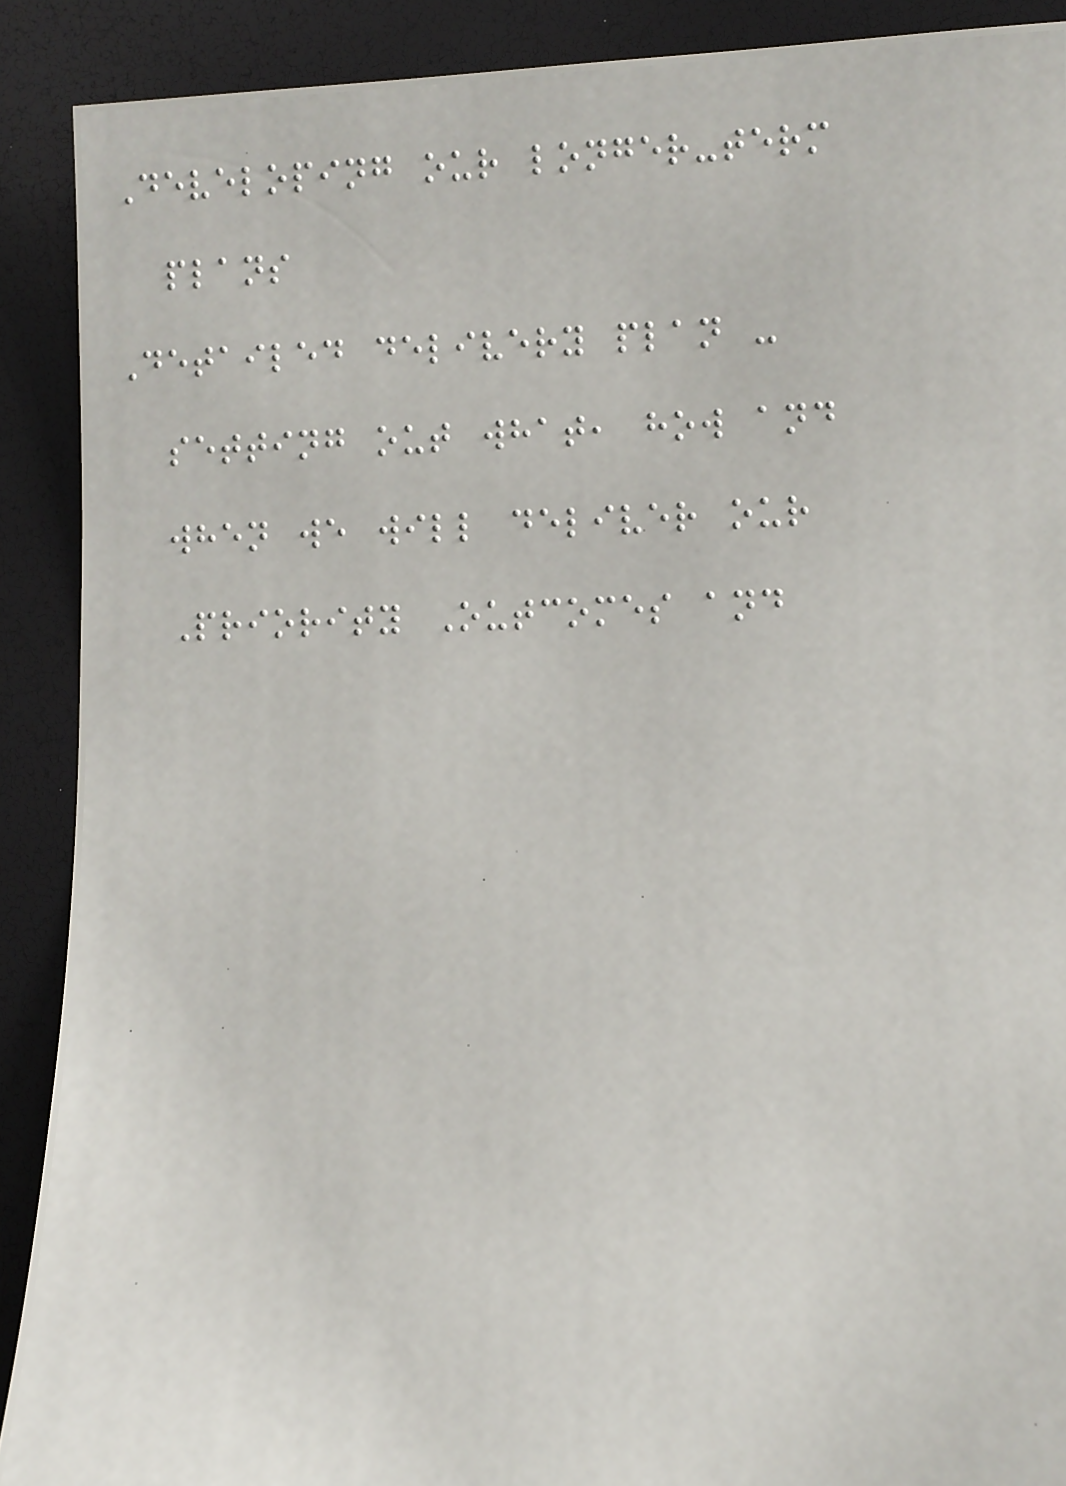Developing our longer-term
plans
Detailed delivery plan -
setting out what, how and
when we will deliver our
Priority Outcomes and
